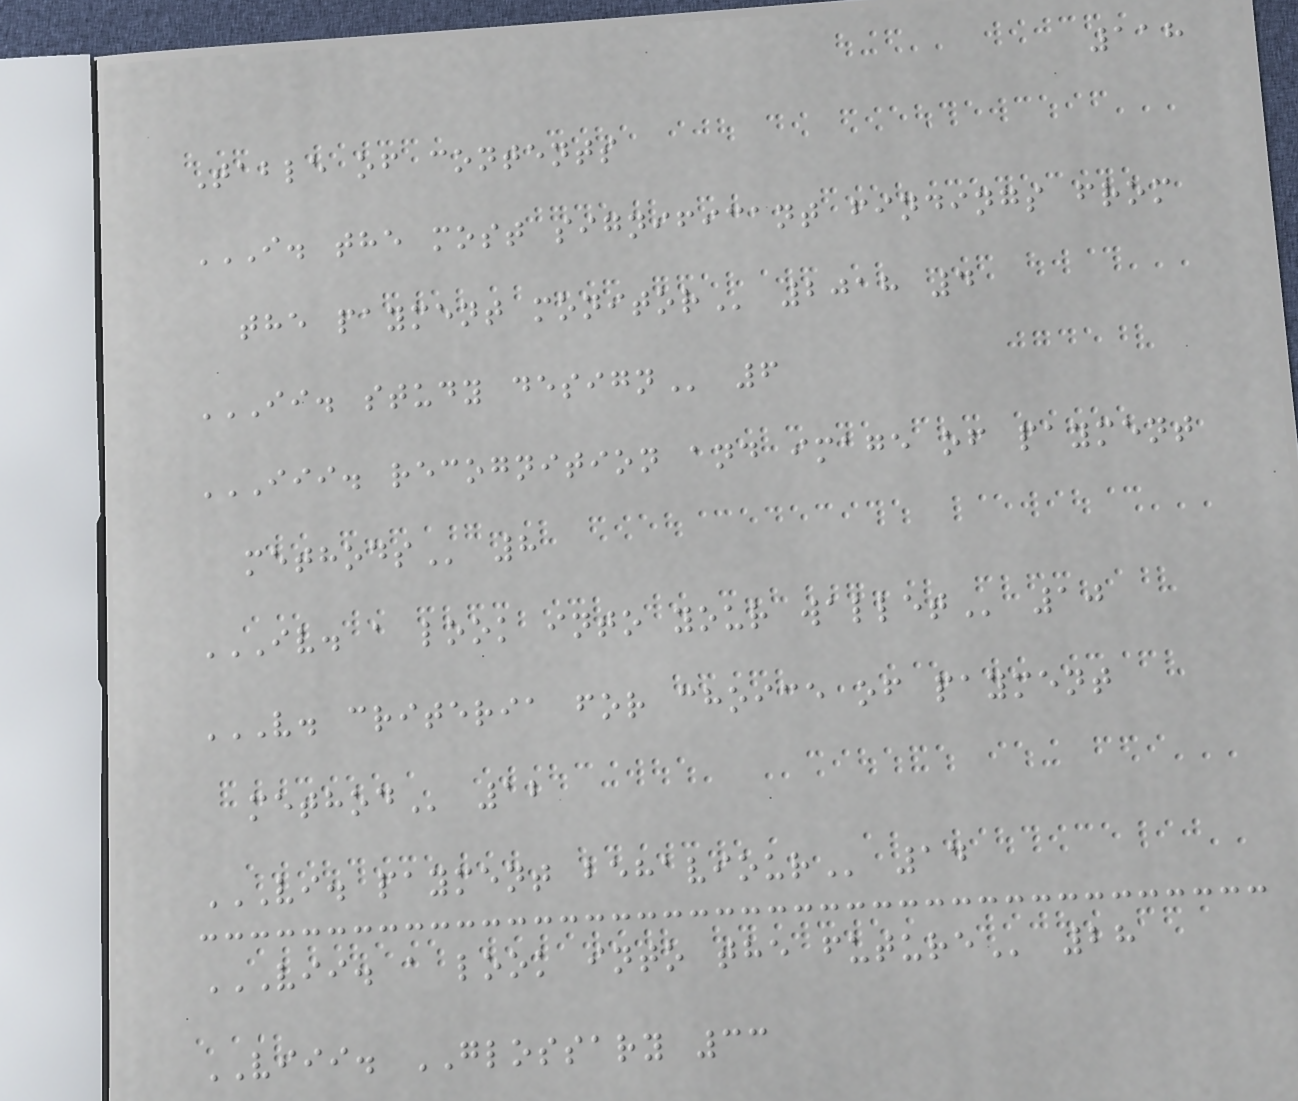118
Table of contents
I. THE MOST SIGNIFICANT FINDINGS FROM
THE PAYMENT MONITOR 2018 4
II. STUDY DESIGN 6
III. RECOGNITION AND IMAGE OF PAYMENT
METHODS 8
IV. A LOOK INTO YOUR WALLET 10
V. CRITERIA FOR CHOICE OF PAYMENT
METHOD 12
VI. PAYMENT BEHAVIOUR 14
VII. A LOOK INTO THE FUTURE 28
VIII. GLOSSARY 33
